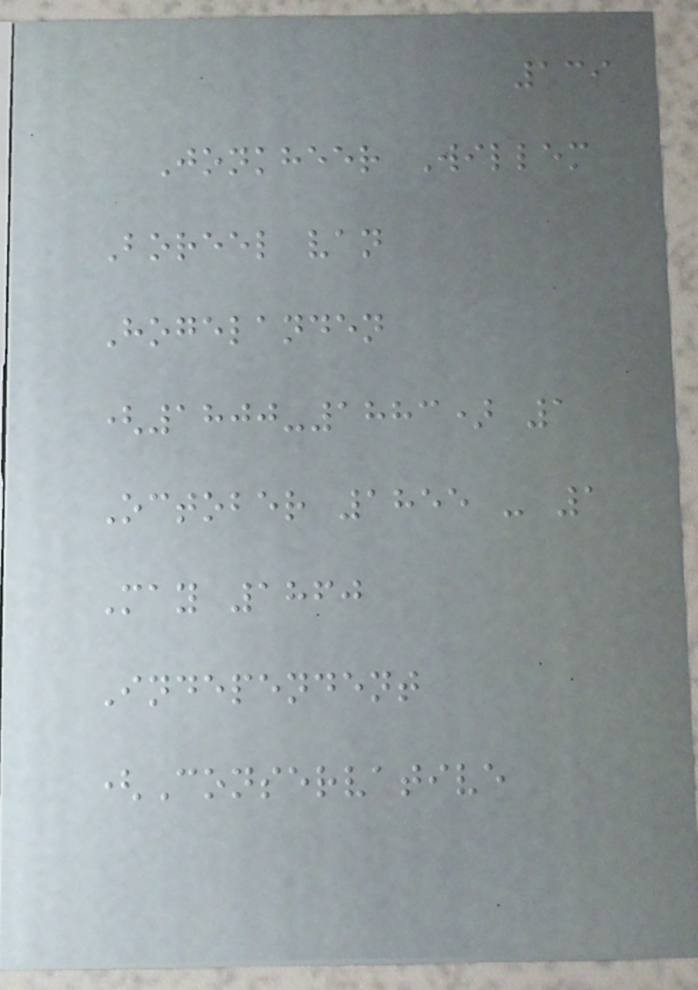139
Jonkheer Willem
Boreel van
Hogelanden
(1800-1883) 1
October 1855 - 1
May 1860
Independent
(Conservative
